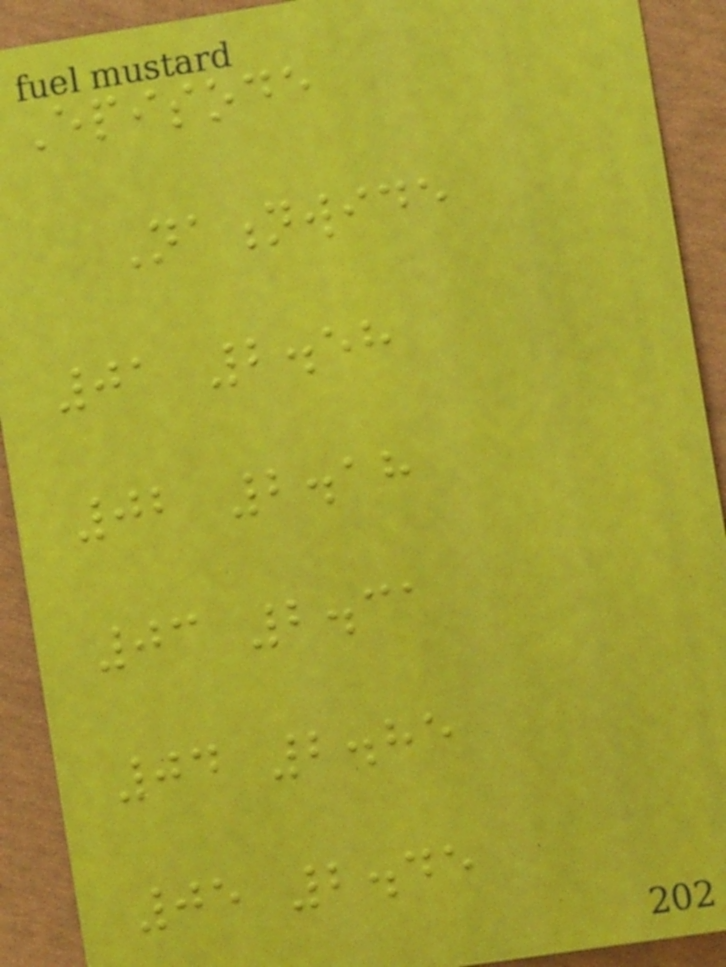Episode
Nationwide
01 2.58
02 2.18
03 2.31
04 2.85
05 2.45
